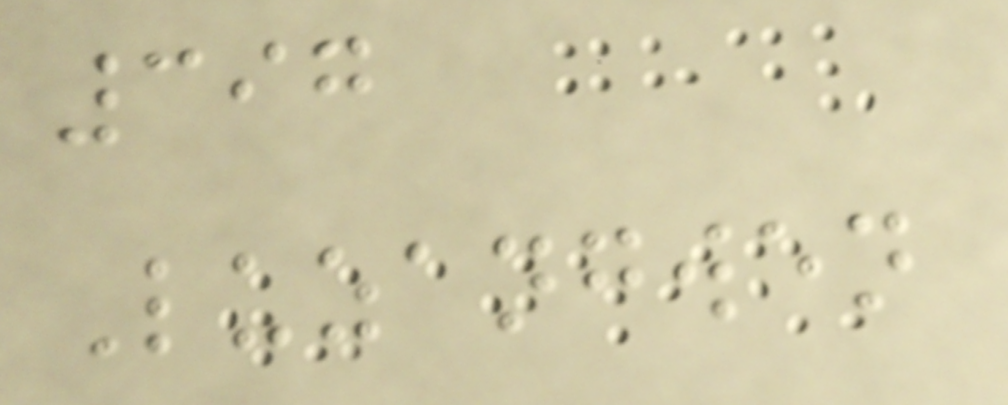397
Luzangwen
